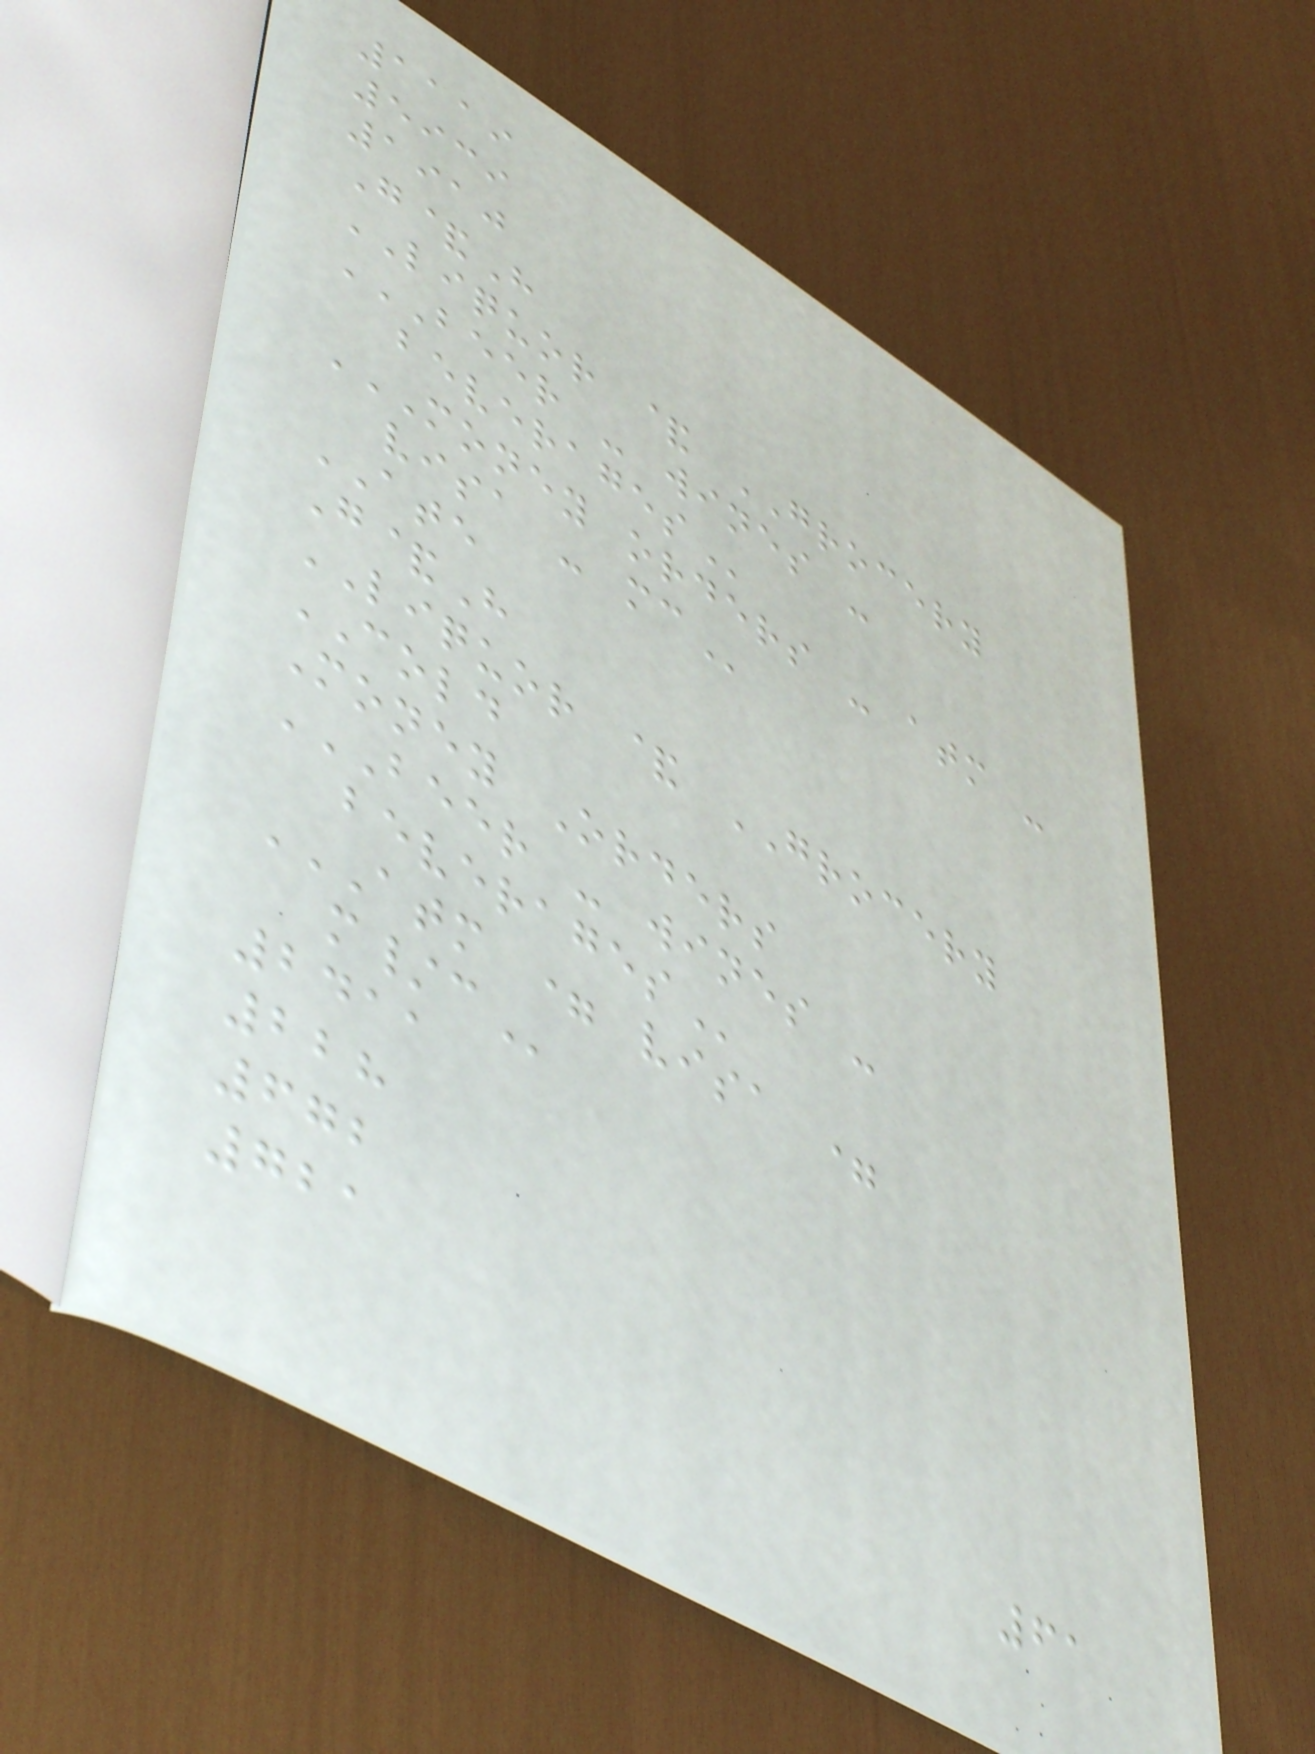1119
5939
1910
G&H
LIQUOR & GROCERY
BEER - WINES -
BEVERAGES
MONEY ORDERS - ATM -
VISA - MC
ATE
G&H
LIQUOR & GROCERY
COLD
Money Orders
BEER - WINES -
BEVERAGES
ATM = VISA =
M/C
2411
228
672
721
61
